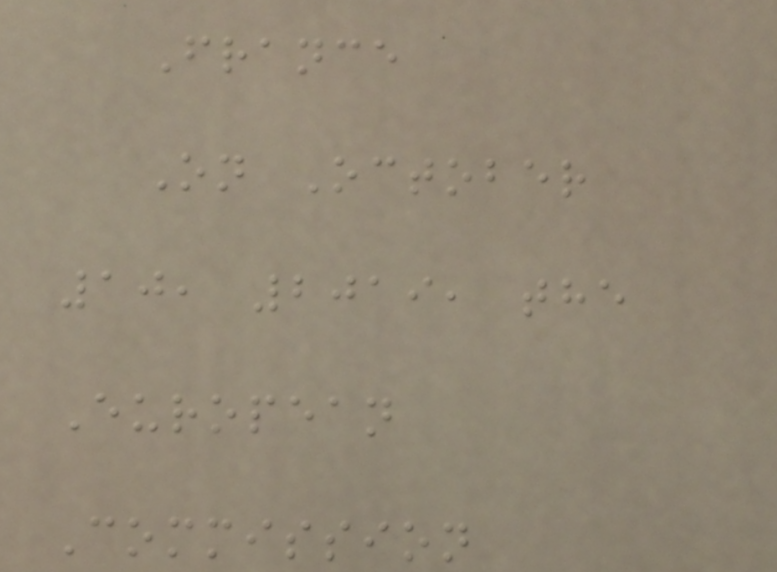France
On October
10, 2019, the
European
Commission
